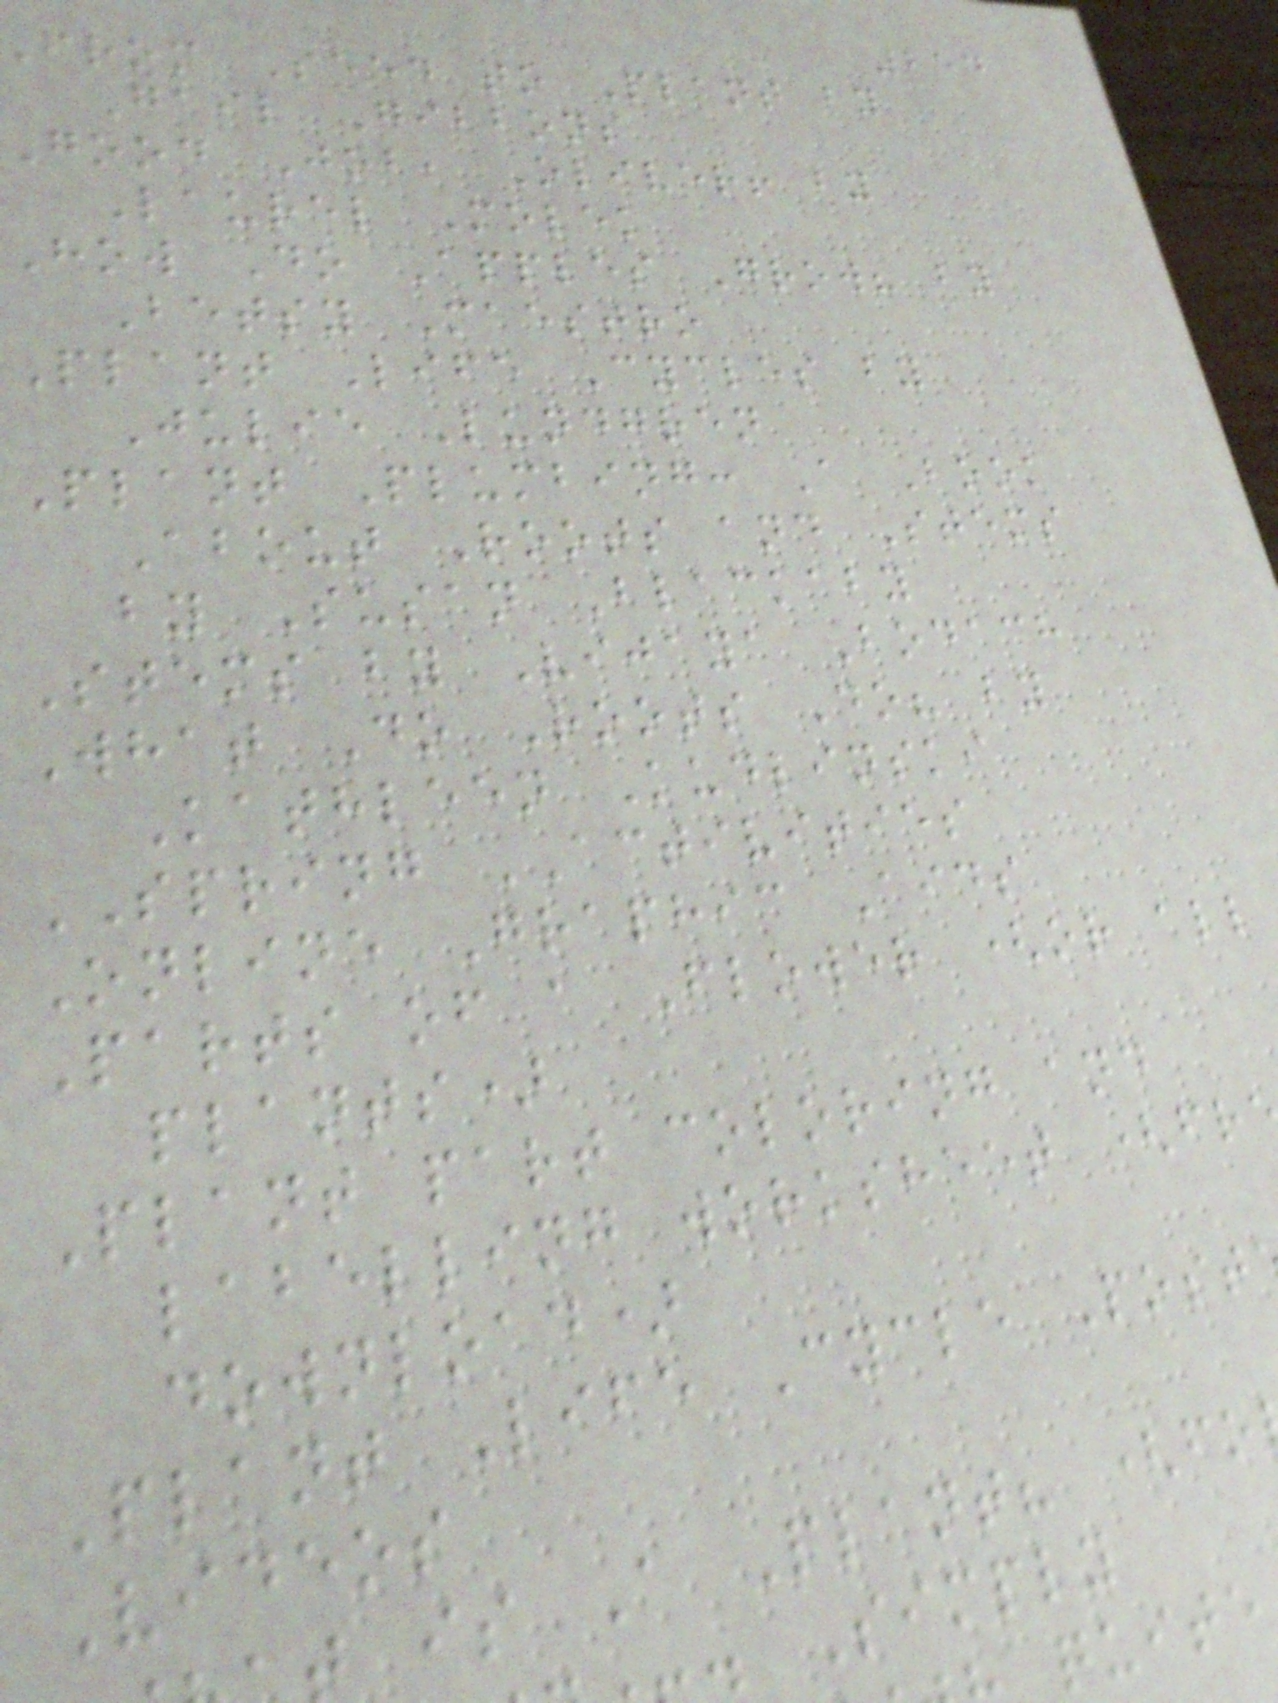254
from Seed to Plant by
Gail Gibbons
Good Job, Oliver! by
Laurel Molek
How Do Apples Grow? by
Betsy Maestro
Plant Life Cycles by
Julie Lundgren
Plant Plumbing: A Book
About Roots and Stems
by Susan Blackaby
Stems by Vijaya Bodach
What Do Roots Do? by
Kathleen Kudlinski
SPRING ACTIVITIES
Online Graphic Aids
Parts of a Flower (or all
plants)
Plant part coloring and
labelling worksheet (fr
download)
Plant Life Cycle Post
Videos
is A Plant? (fo
. Simply
